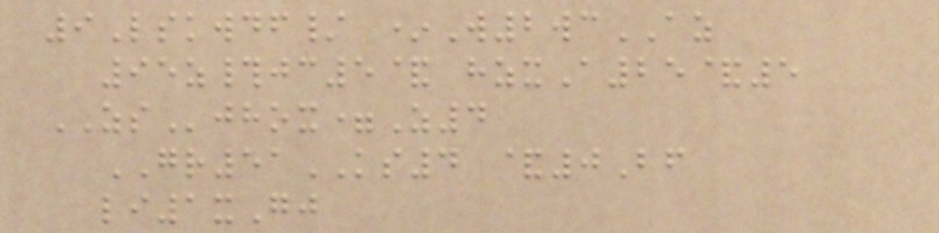9Lskwdf/ *W2wcAZ
95z#jc5& hzxA25&5
ZSjhox=Z4
GR51KS4 &0Bf
li1xGj
